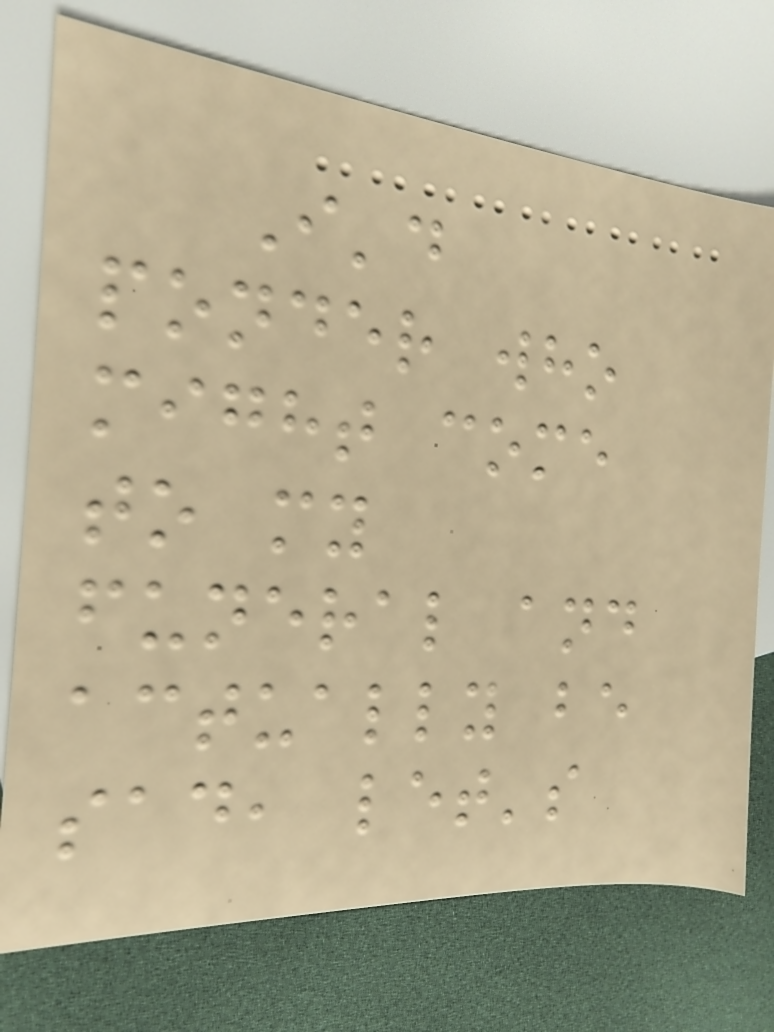I'd
ponder who
might come
to my
funeral and
actually be
sad, let's
